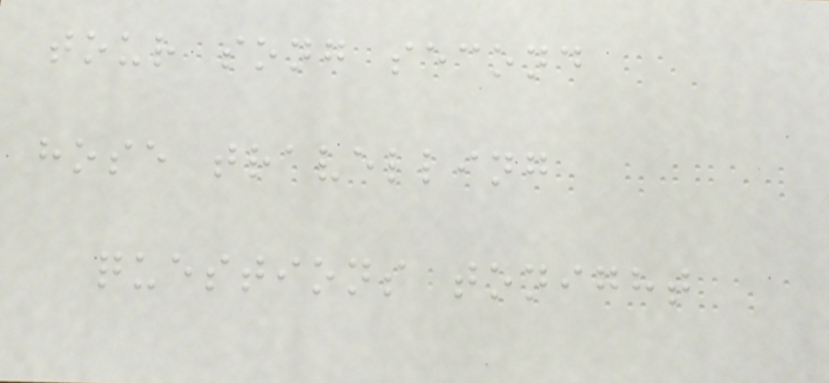tour song second
hose travelling
questions tonight
